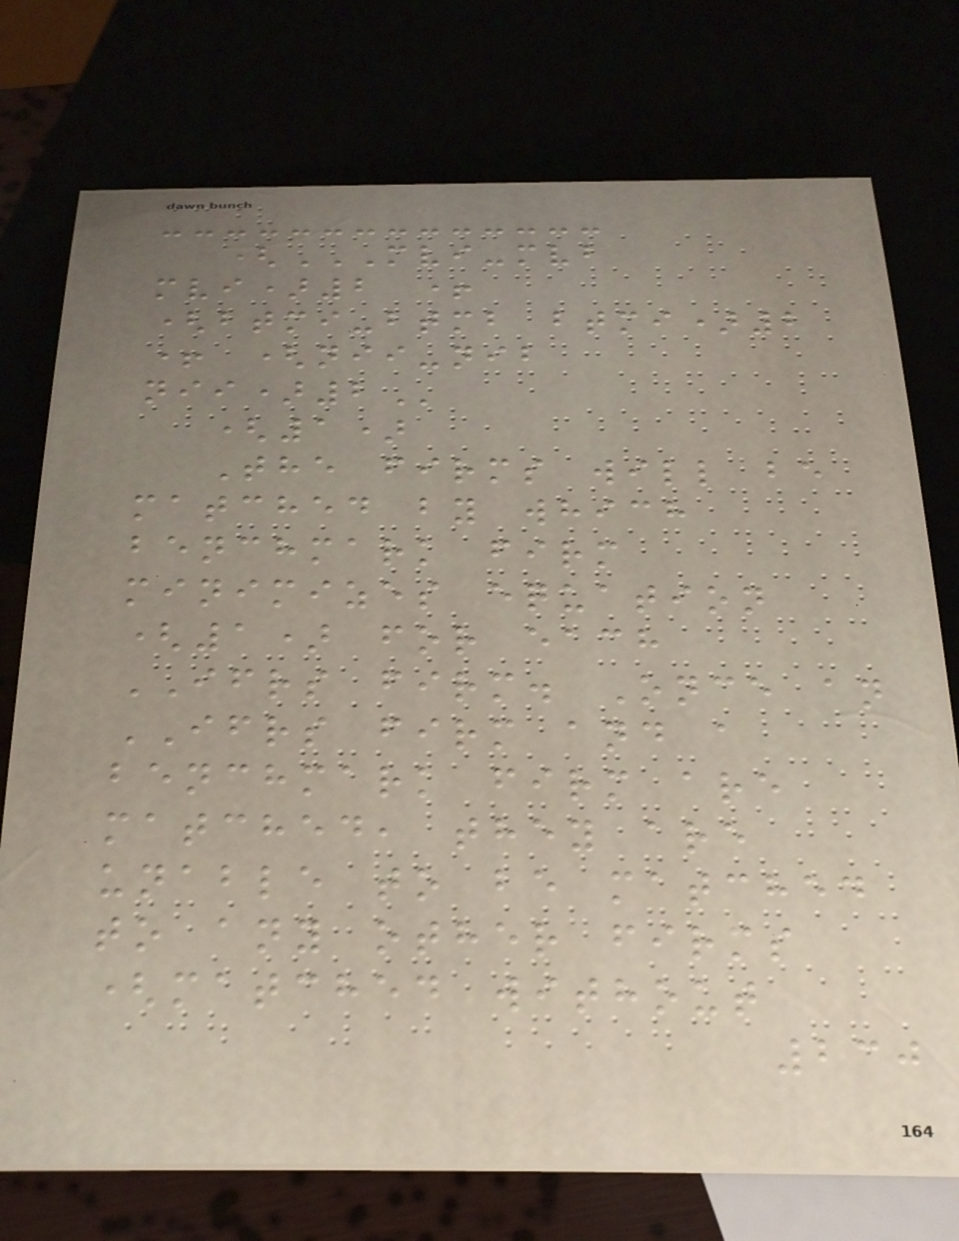(MVI-MVB
MVI)2 +
(BTMI-BTMB BTMI)2
+ (NII-NIB
NII)2
(1)
The firms will be
matched by which
benchmark firm
minimizes equation
(1) for each
IFRS firm. Once an
IFRS firm and a
benchmark firm are
matched, they are
unable to be matched
to any other firms
(matched without
230
